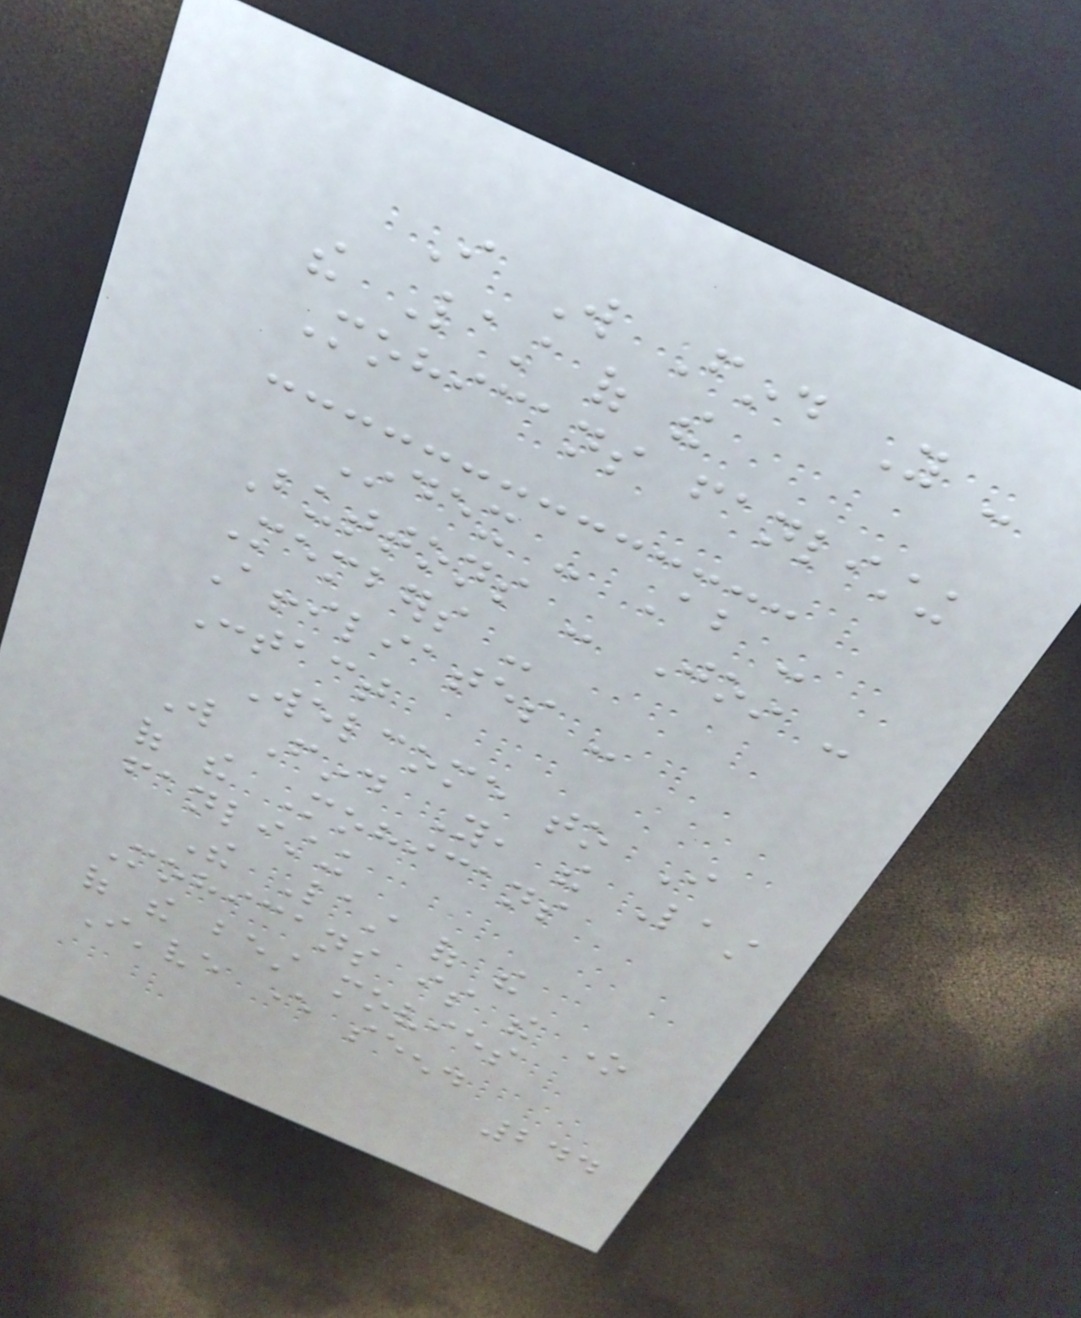I Will Find You -
the Last of the
Mohicans fanlisting
Index - About -
Buttons - Join -
Members -
Affiliates -
Contact
Welcome to I
Will Find You, the Last
of the Mohicans
fanlisting
The Last of the
Mohicans is the one
of the best movies
I've ever seen.
244
